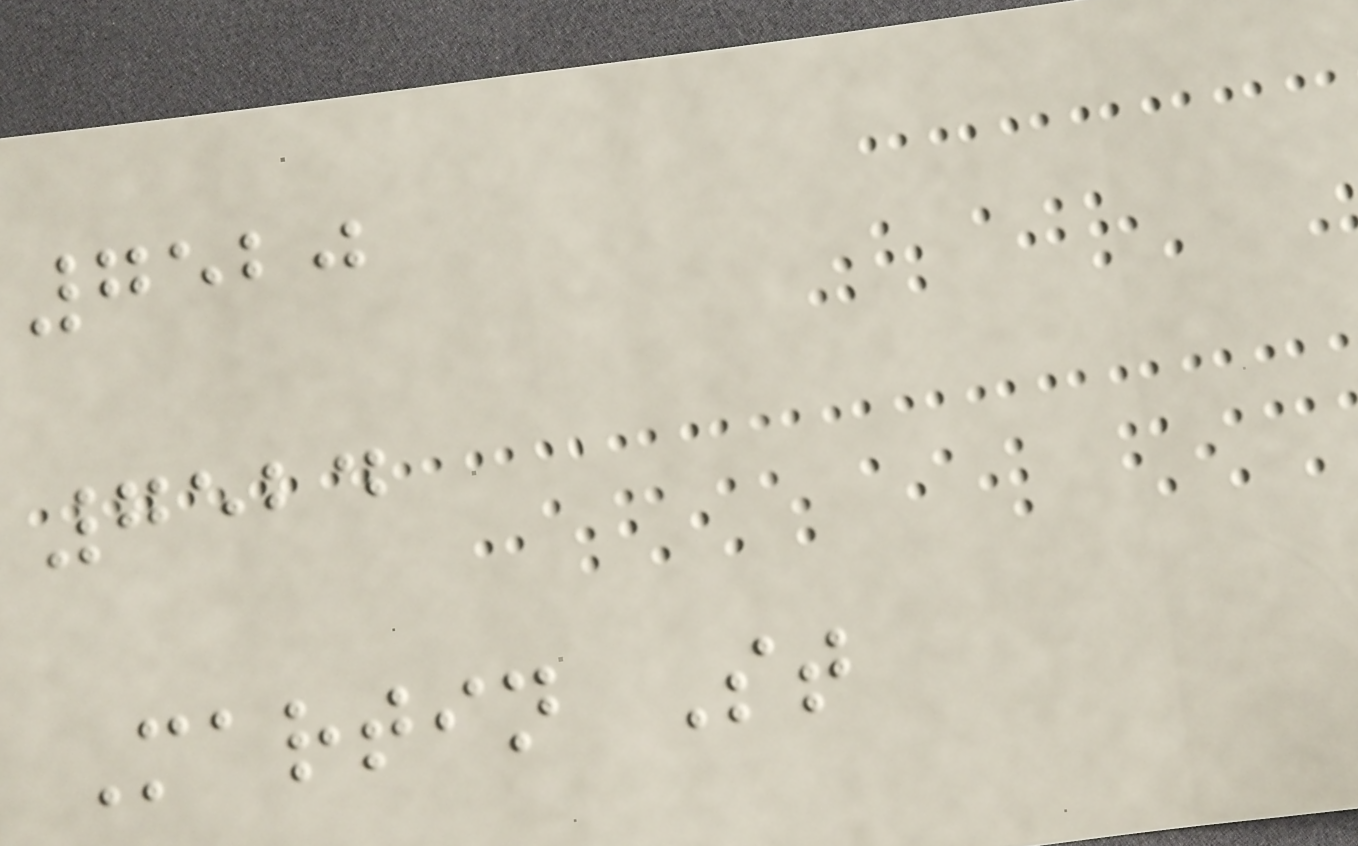7520
7524
Martin St
